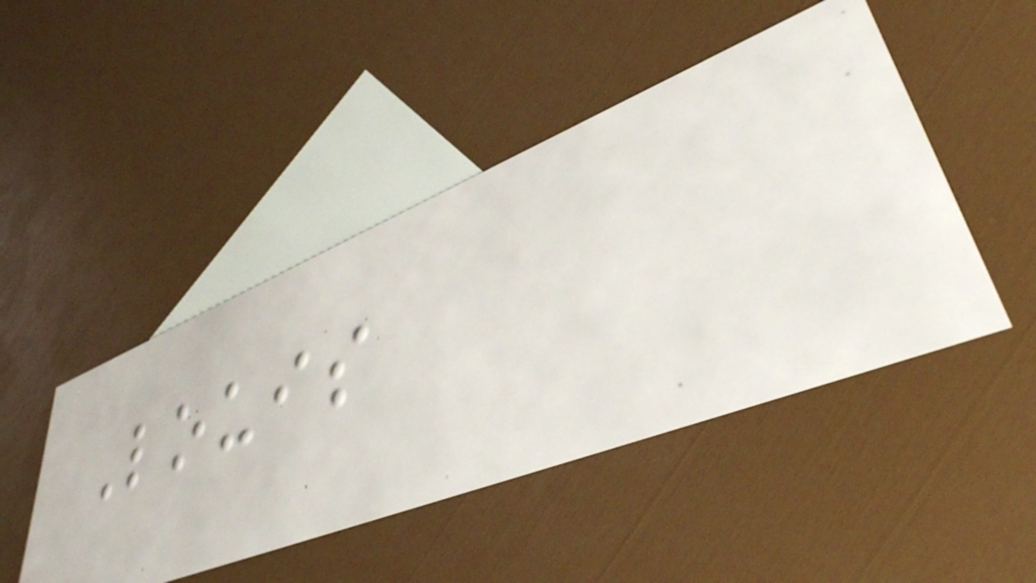Louis
